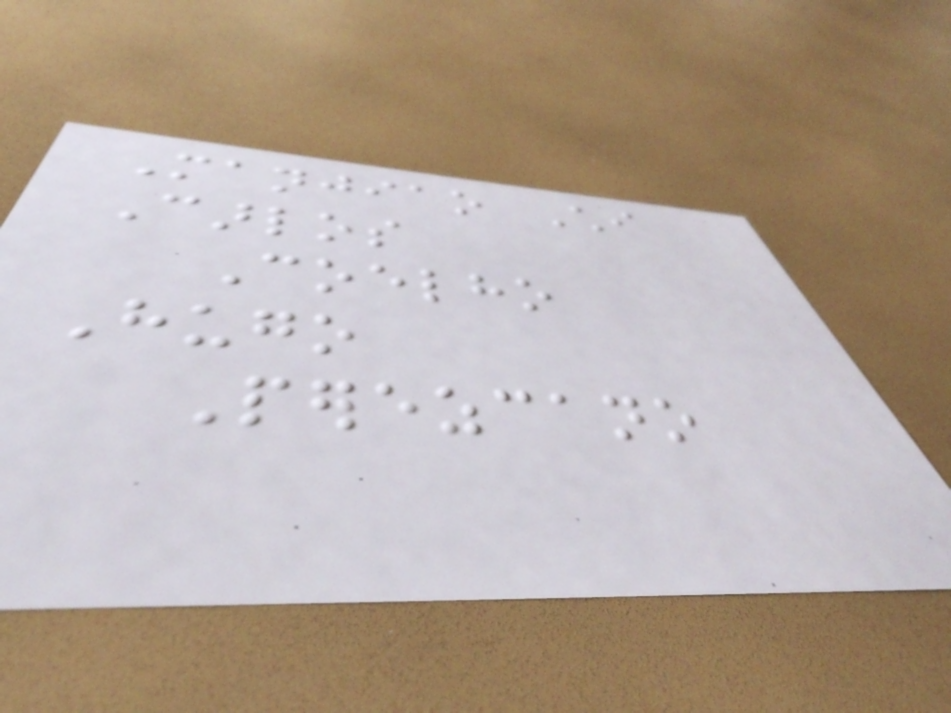Manjiao Chi
Carlos
Coelho
Hugo
Perezcano
